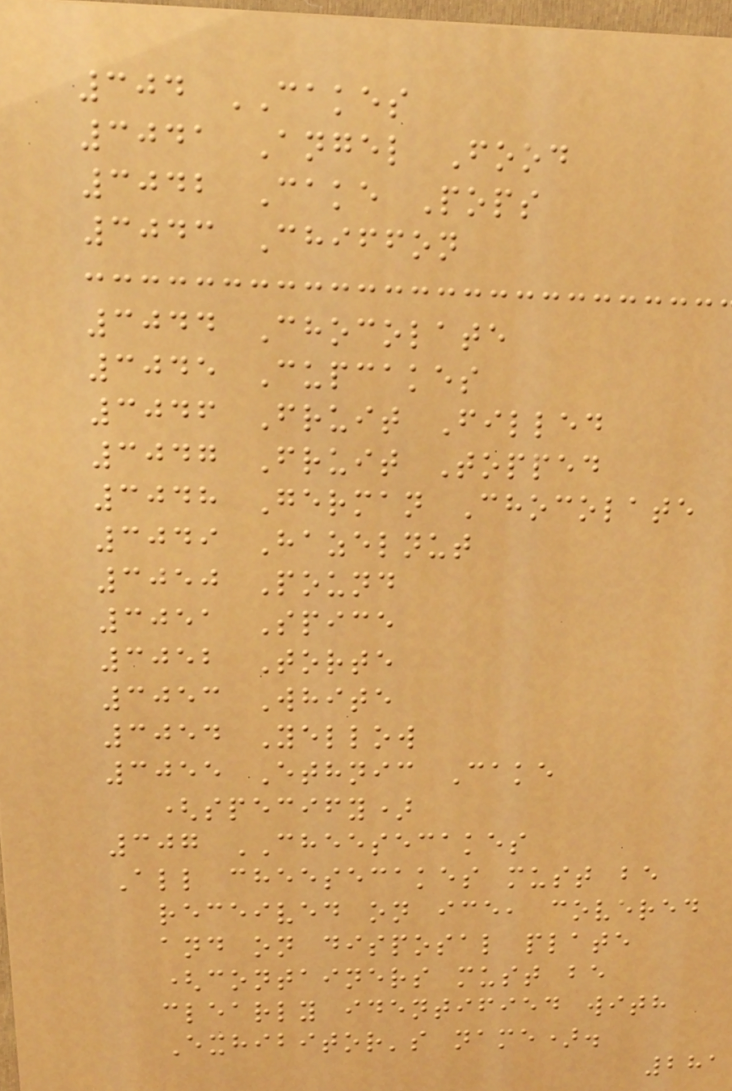304 CAKES
3041 Angel Food
3042 Cake Pops
3043 Chiffon
3044 Chocolate
3045 Cupcakes
3046 Fruit Filled
3047 Fruit Topped
3048 German Chocolate
3049 Hazelnut
3050 Pound
3051 Spice
3052 Torte
3053 White
3054 Yellow
3055 Ethnic Cake
(specify)
307 CHEESECAKES
All cheesecakes must be
received on ice, covered
and on disposal plate
(containers must be
clearly identified with
Exhibitor's name).
281
